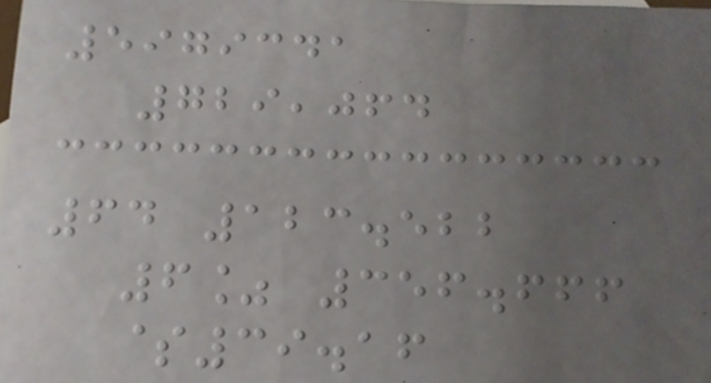5979341
729,064
64 123.522
6% 356.666
$39.16
